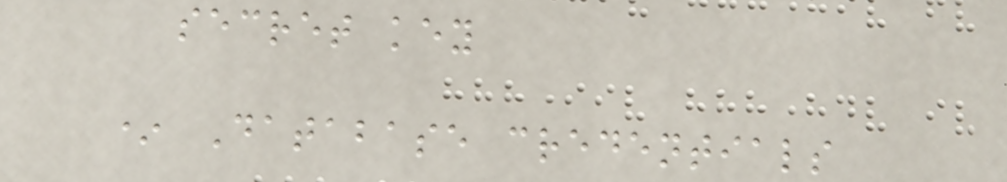secret key
* Database credentials
